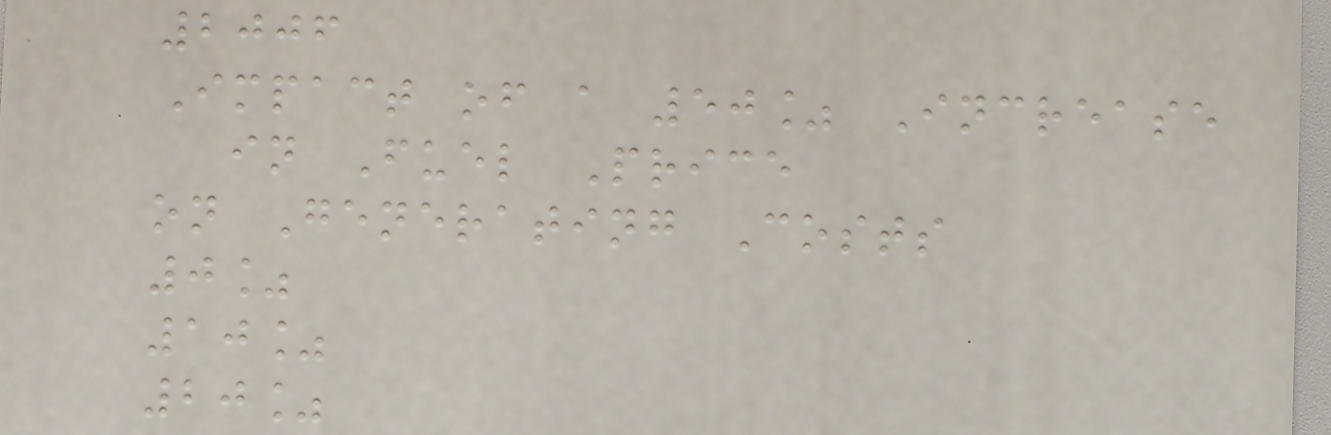2006
Impact of a 50% Increase
in Fuel Price
on Generating Costs
0%
10%
20%
